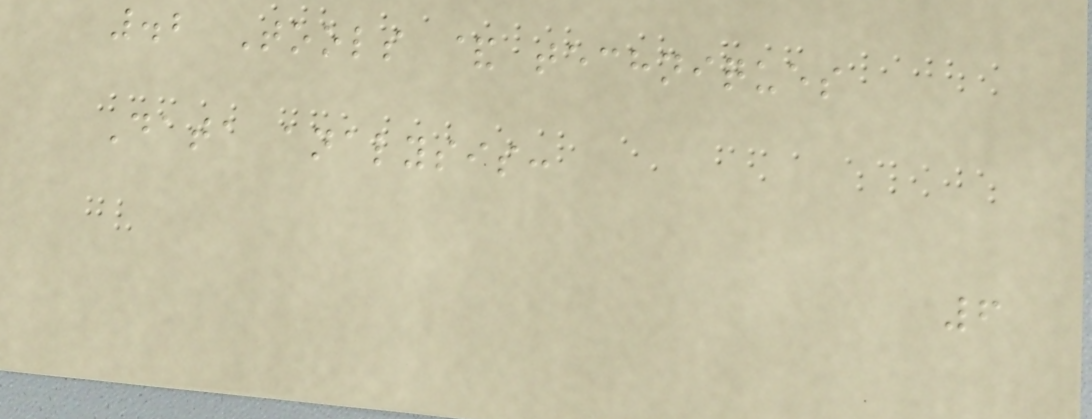.2 Tools & techniques
Data analysis:
6
